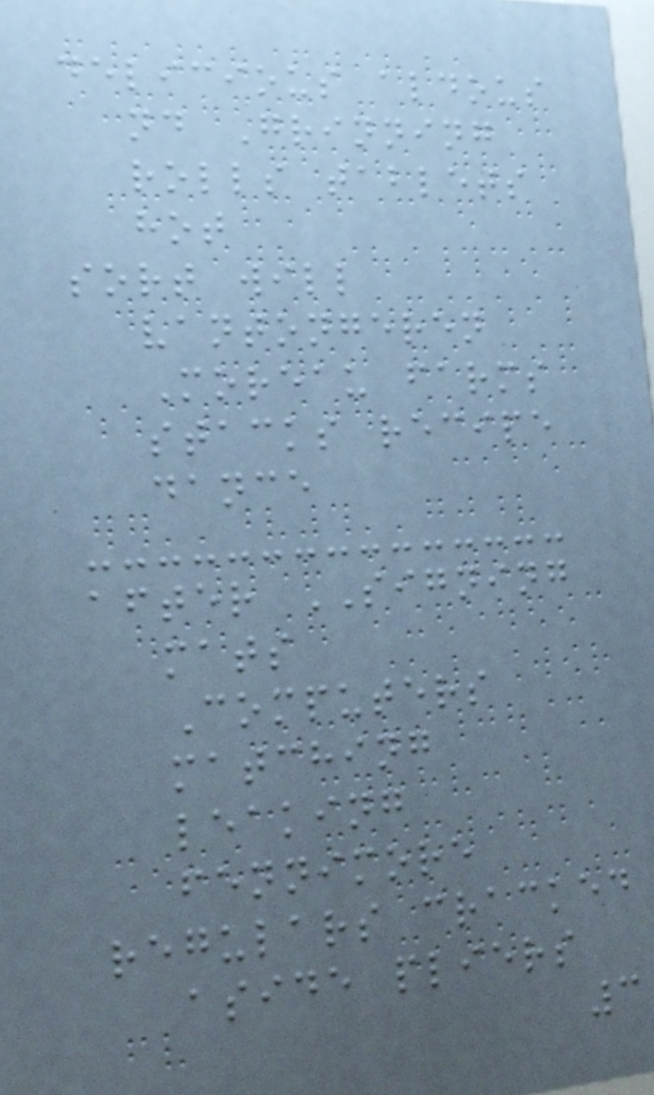delicious aldous
nd Grinning
rolls tablets
hot
sort will
vantongeren
Moreau farms
stacks recipe
dance
after SIGNING
mats
Computers
matching
leaking
fennimore
regulars cracked
aside pliers
3
